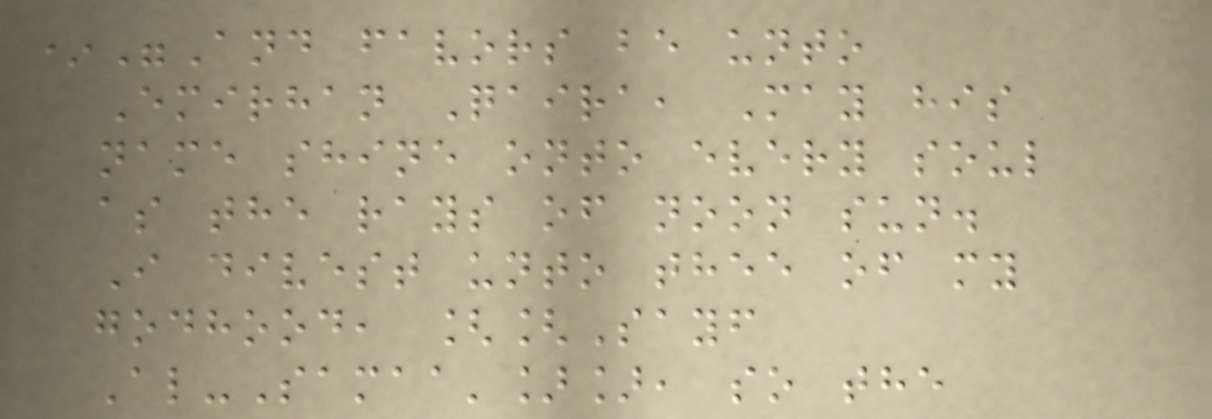*"And favors be unto
Emirhan Qaira, May his
name shine onto every soul
as the rays of noon sun.
I divest unto thee of my
godhood, [[Sayf
Al-Samaa']], so the
